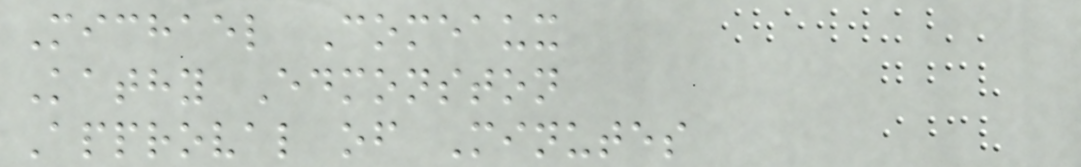Michael Comeaux
Kathy Edmonston
Approval of Minutes
